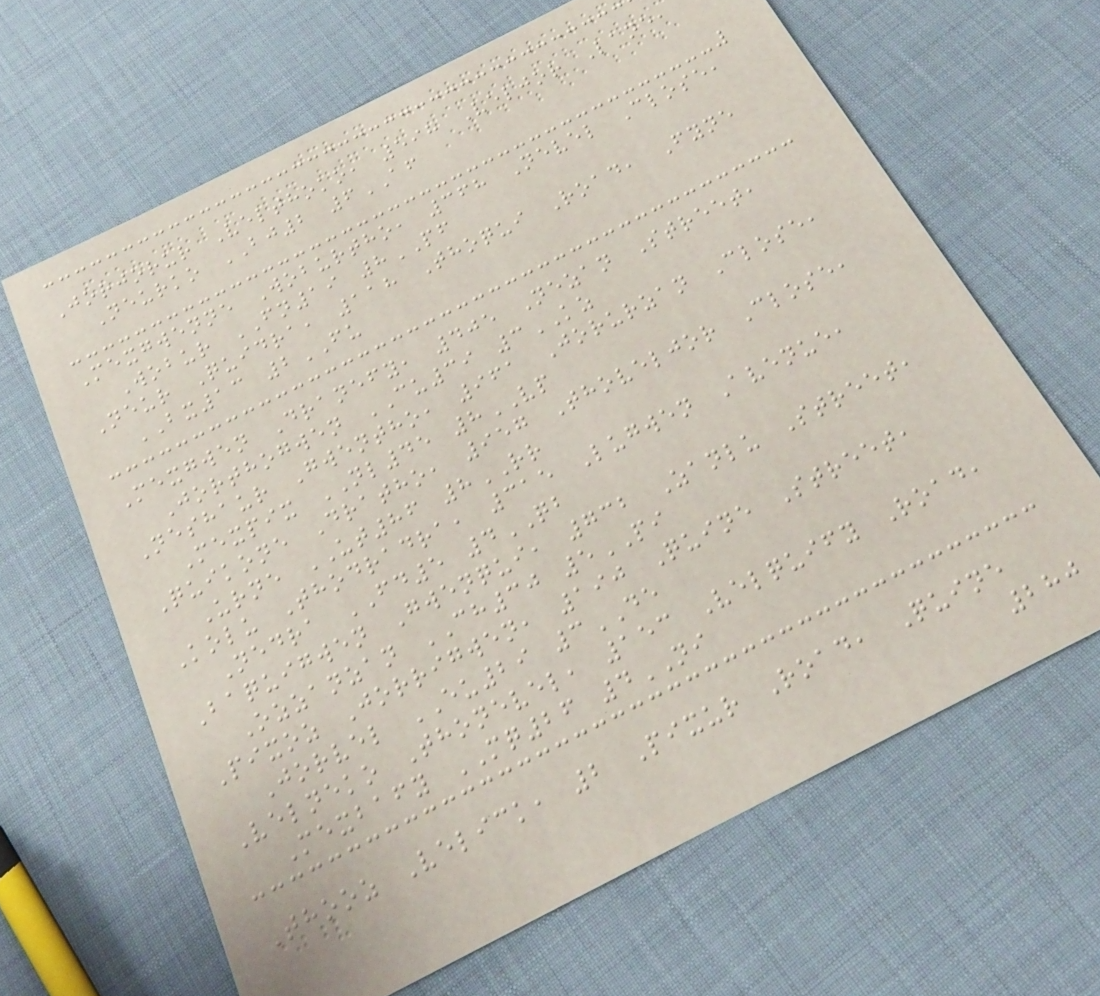Jorjorur Velthoko, 598 Veljor Lane,
Neurko BJ2 6AF
Mexgwenne Woburtho, 368 Nevel Close,
Wobur FN19 8PF
Neur Quidra, 118 Thoqui Road, Fyne
BX13 2FU
Mexgwen Dranefy, 405 Nezan Street,
Jorthogwen CU39 3KZ
Neshaur Gwentho, 961 Jorurzan Close,
Mexpix NL45 8VP
Quikone Dratho, 957 Thoveljor Close,
Urne UT86 8RR
Kolu Thodradra, 315 Lugwen Avenue,
Nedra FD5 4QB
Baquigwen Gwenqui, 732 Zanlu Street,
Ozzanzan CH30 5PI
Pixoz Jorrigwen, 190 Quine Street,
Jorvel EU29 3DE
Velneko Thonevel, 153 Velquify Road,
Mexbafy MQ26 4NI
Thooz Velick, 2 Pixur Road, Quine
280
